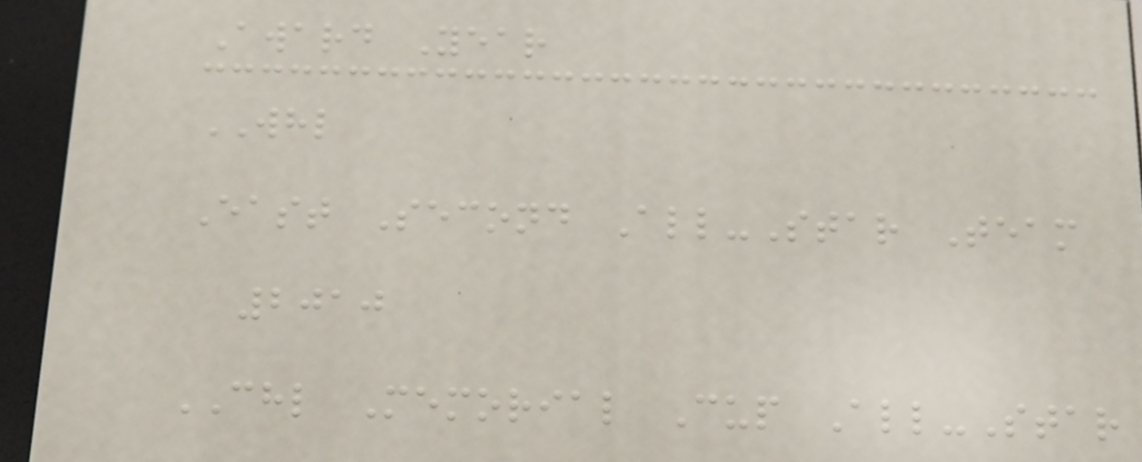Award Year
WHL
East Second All-Star Team
2010
CHL Memorial Cup All-Star
